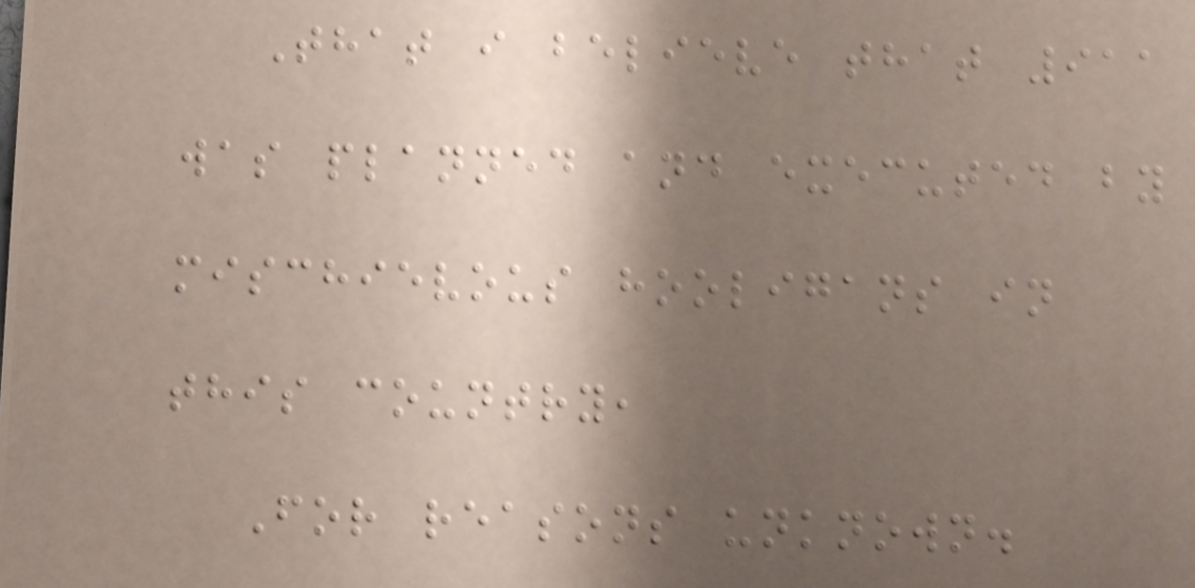That i believe that 911
was planned and executed by
mischievous hooligans in
this country,
For reasons unknown.
